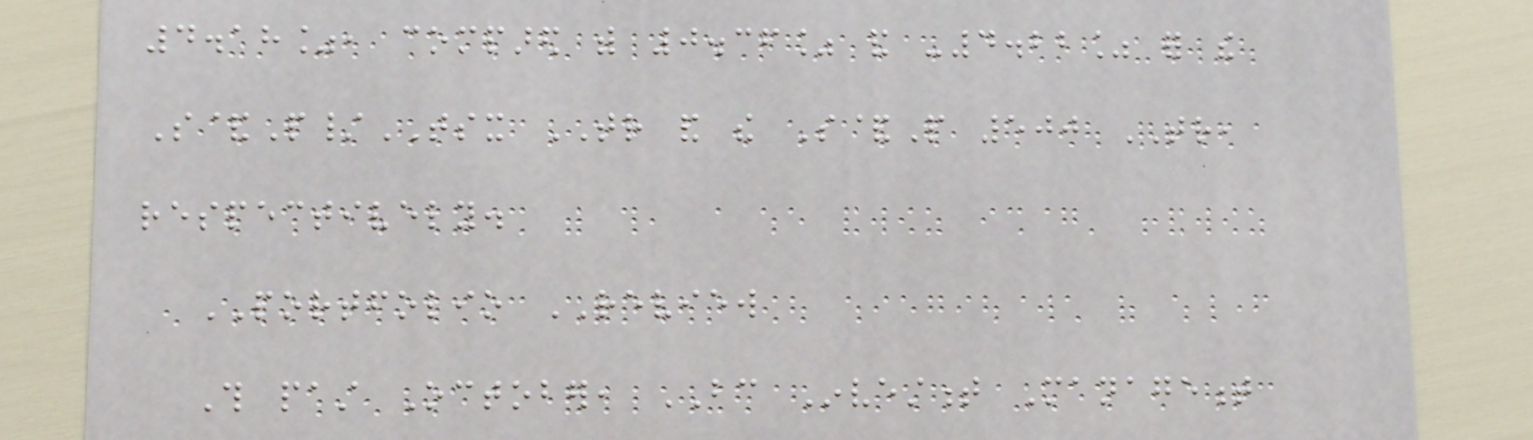4.18%, compared with 0.36% and -4.22% for the
S&P/TSX TR and the S&P 500 TR,
respectively.
PORTFOLIO REVIEW
This past October, BC Investment Management
